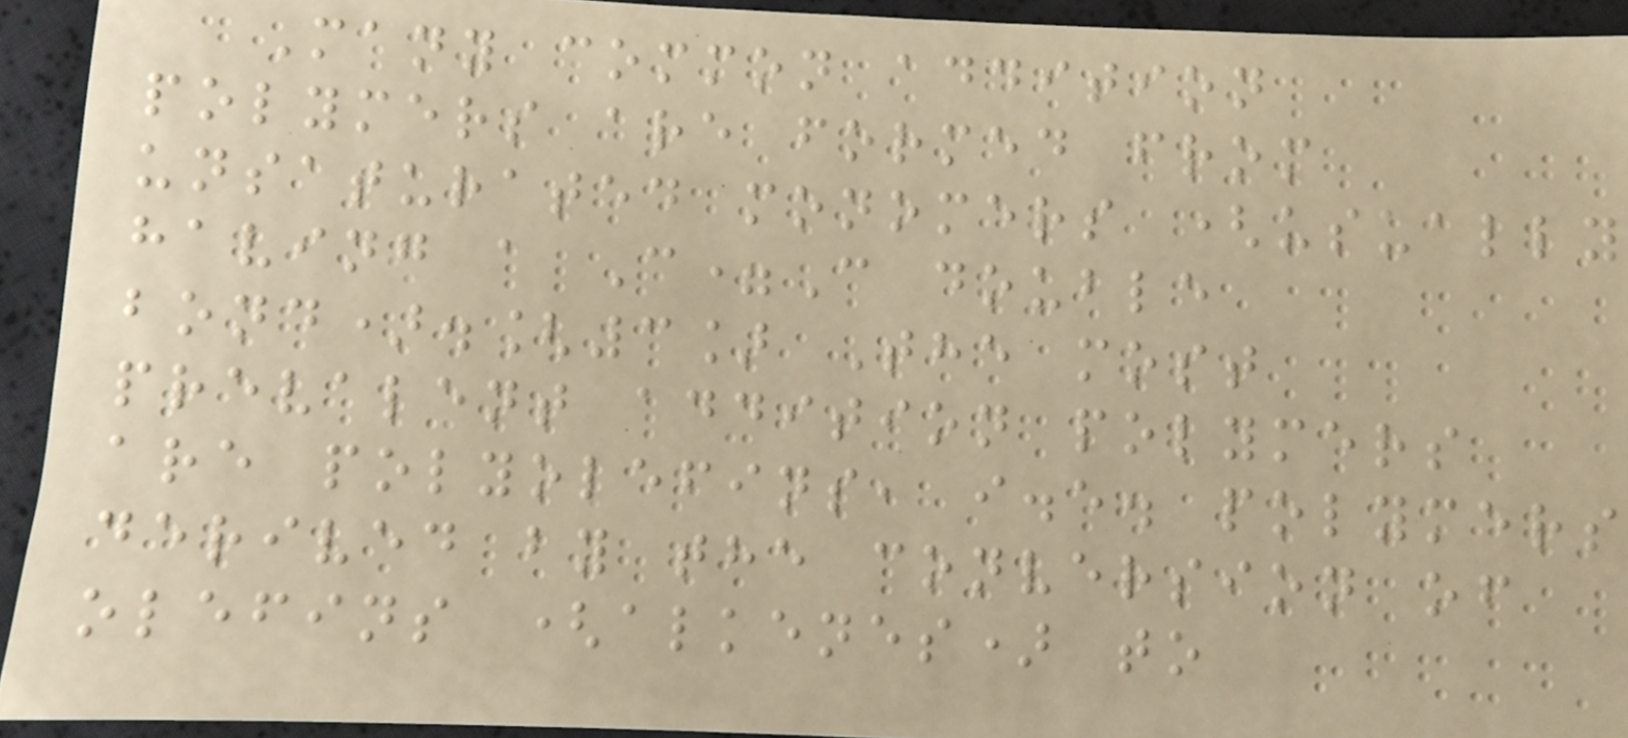Many common addition
polymers are formed from
unsaturated monomers (usually
having a C=C double
bond).[3] The most
prevalent addition polymers
are polyolefins, i.e. polymers
derived by the conversion of
olefins (alkenes) to
